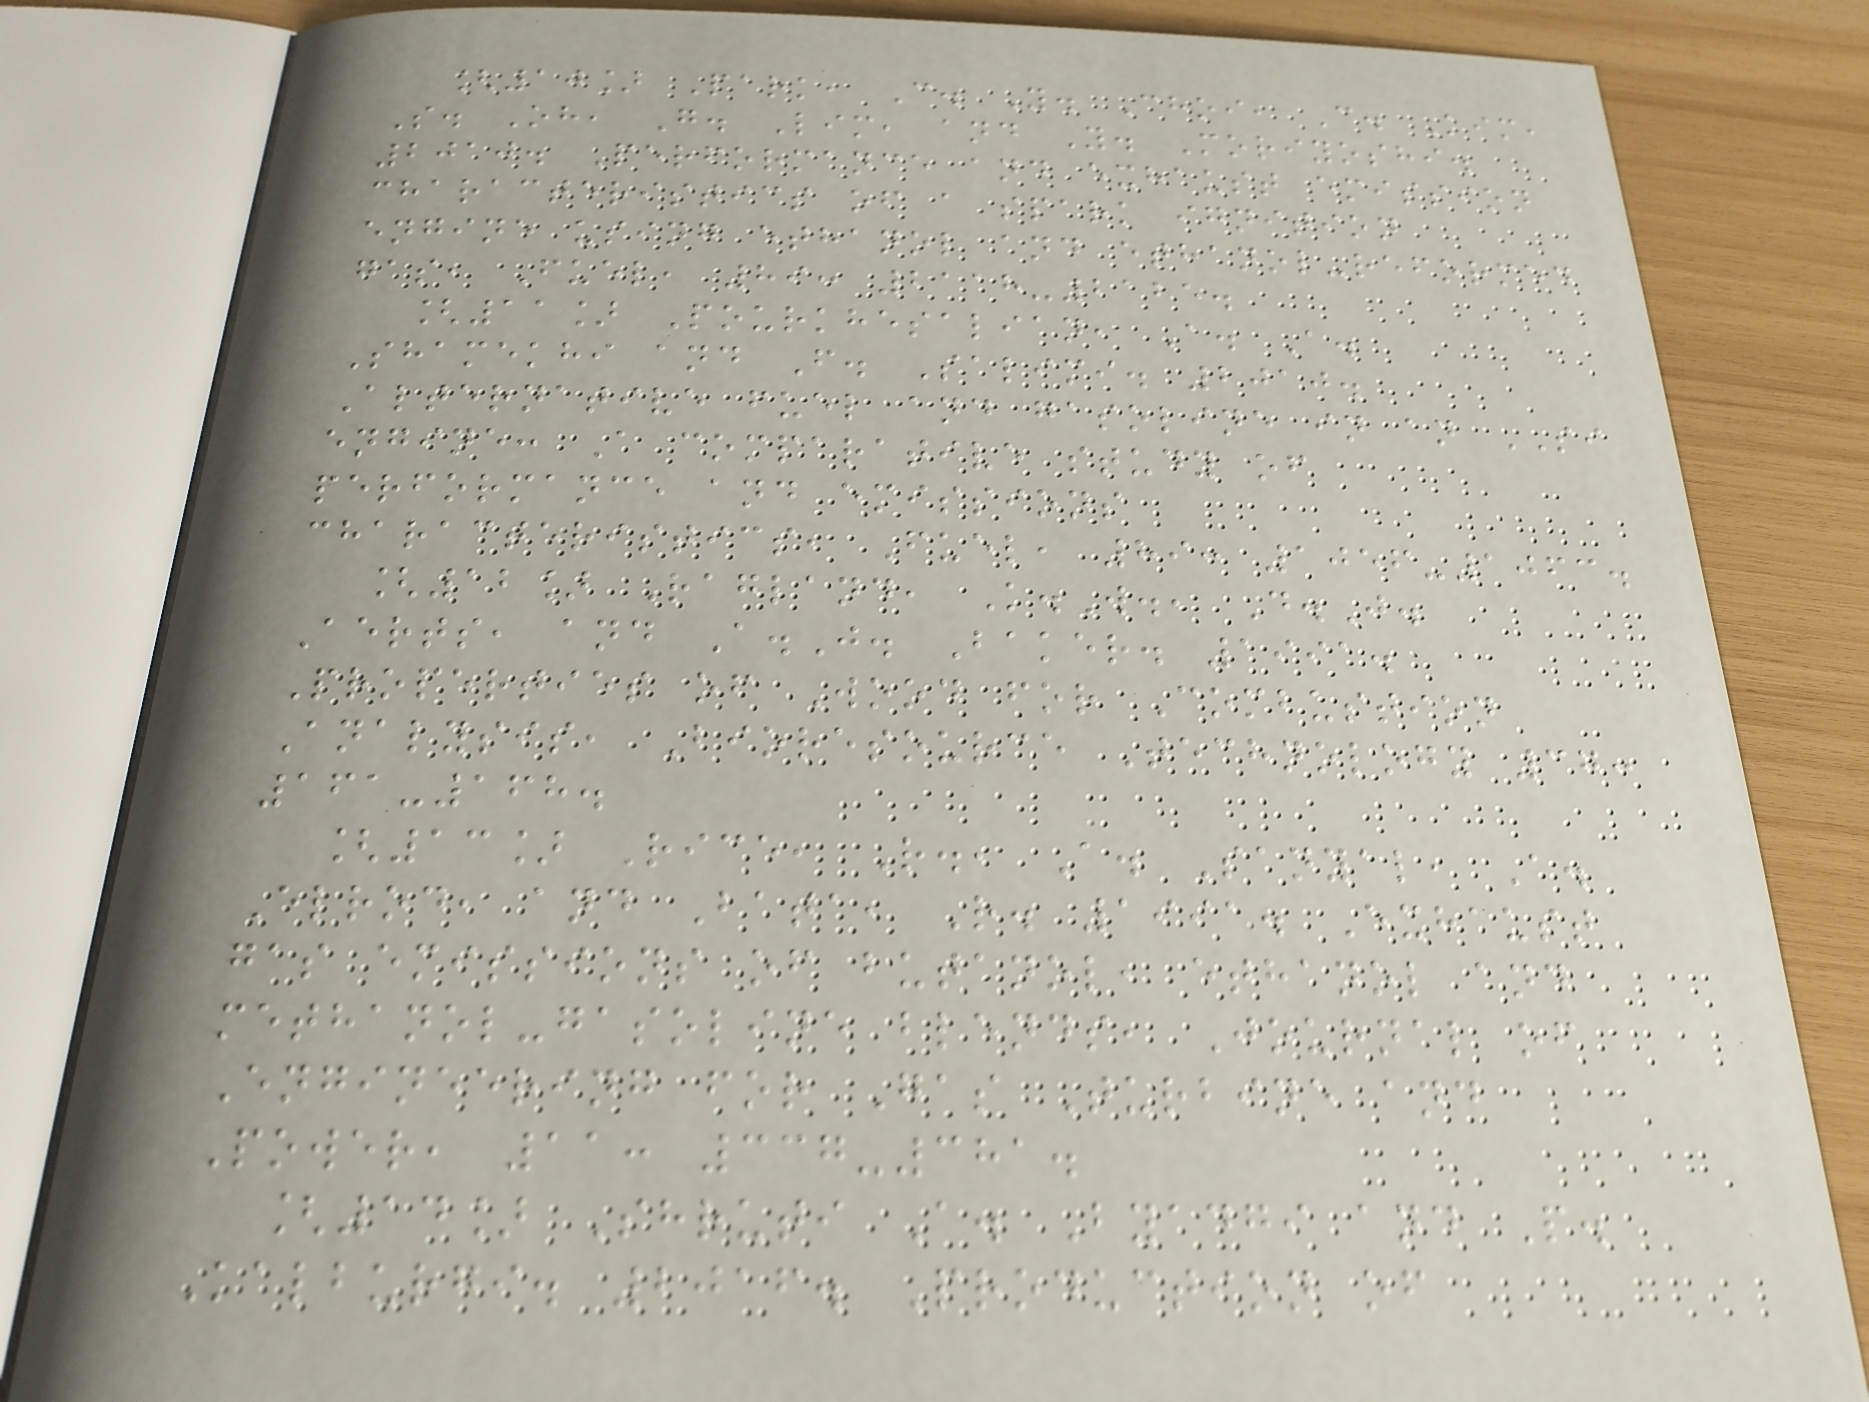[10] Park, C. Y. Choi, C. Kim,
S. Oh, G. Lim, and Y. Moriyoshi.
2010. Performance and exhaust emission
characteristics of a spark ignition
engine using ethanol and ethanol-reformed
gas, Fuel, 89: 2118-2125.
[11] Pourkhesalian, A. A.
Shamekhi and F. Salimi. 2010.
Alternative fuel and gasoline in an SI
engine: A comparative study of
performance and emissions
characteristics, Fuel, 89: 1056-1063.
[12] Ragland, K.W., D.J.
Aerts, and A.J. Baker. 1991.
Properties of Wood for Combustion
Analysis, Bioresource Technology 37:
161-168.
[13] Rice, R., A. Sanyal, A.
Elrod, and Bata, R. 1991. Exhaust
gas emissions of butanol, ethanol and
methanol-gasoline blends, Journal of
Engineering for Gas Turbine and
Power, 11: 337-381.
[14] Shruti A. Byadgi and P.
Kalburgi. 2016. Production of
